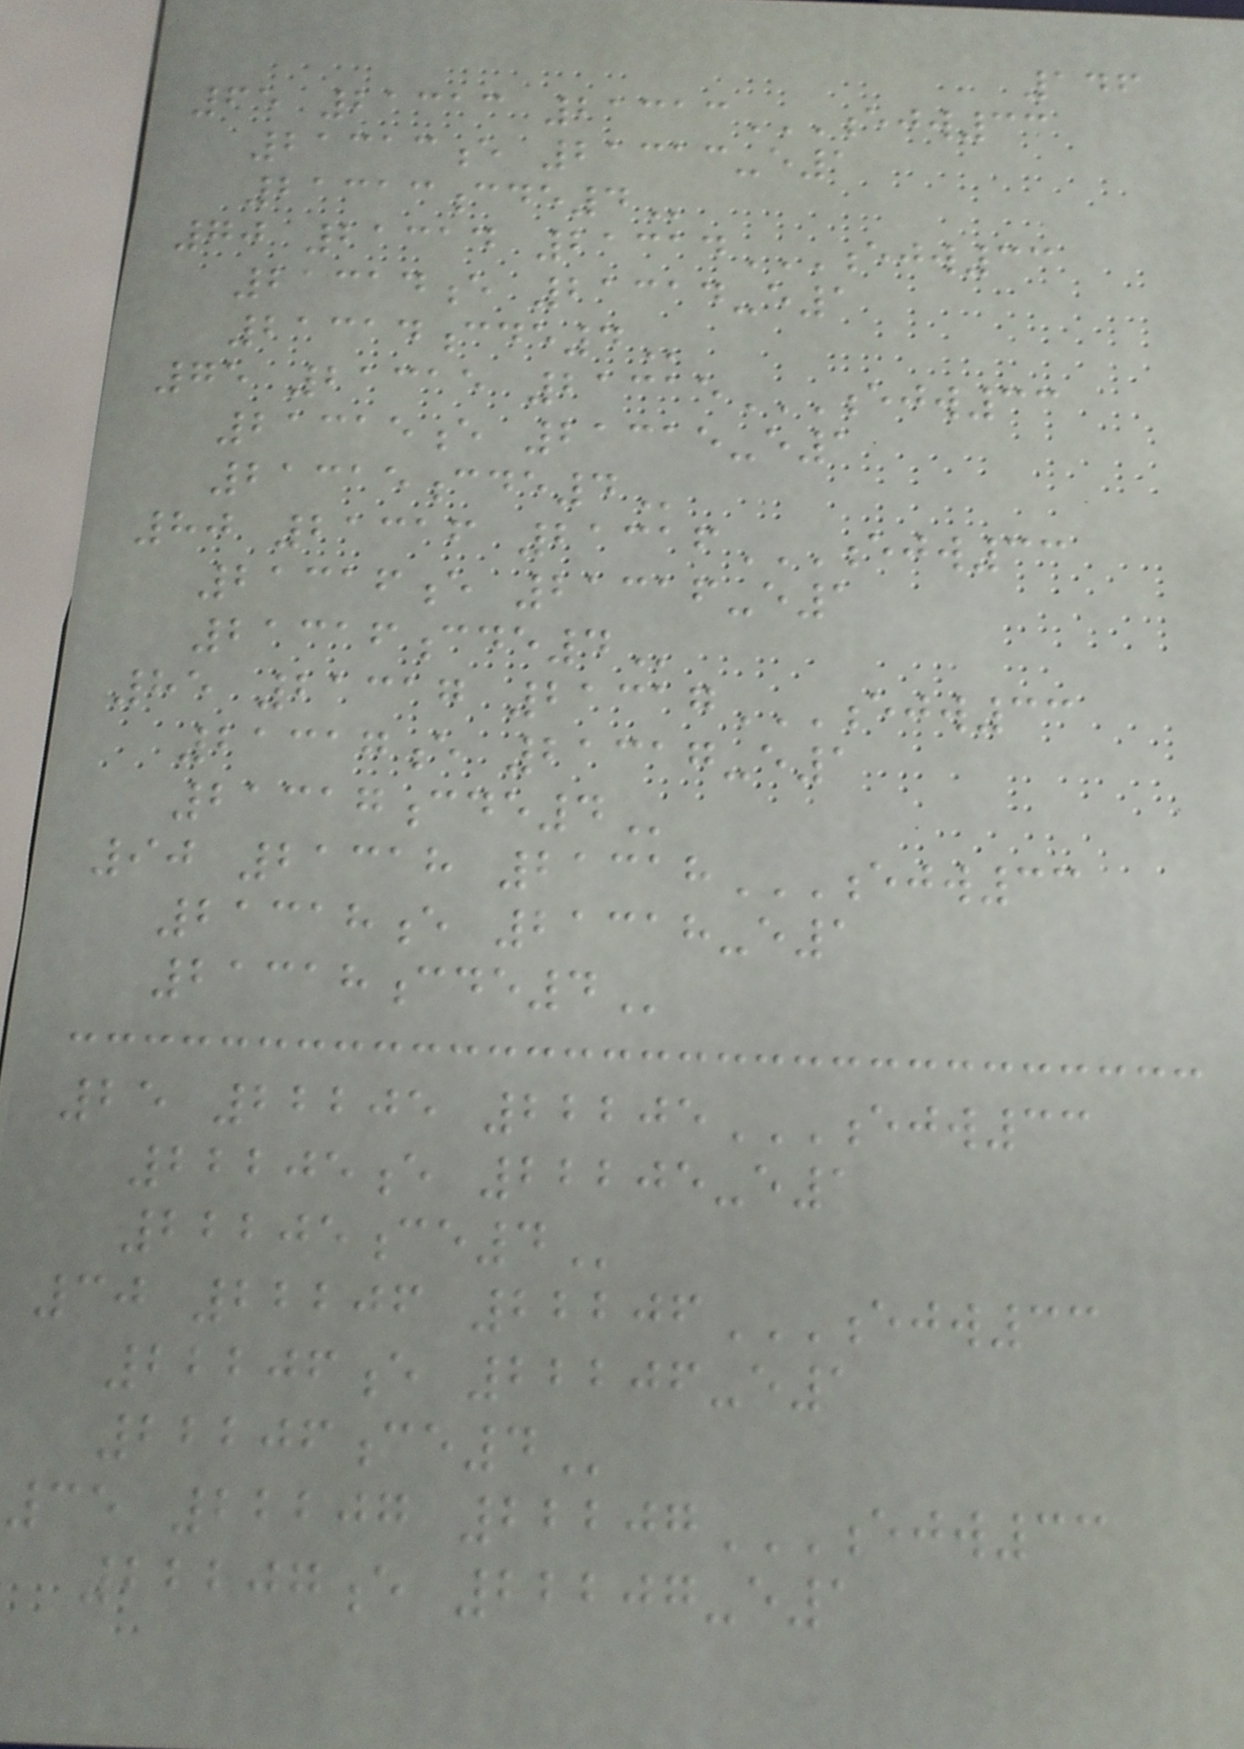146
65 21313 21313EJW33
21313E 21313-E1
21313CDE4
70 21314 21314EJW33
21314E 21314-E1
21314CDE4
75 21315 21315EJW33
21315E 21315-E1
21315CDE4
80 21316 21316EJW33
21316E 21316-E1
21316CDE4
85 21317 21317EJW33
21317E 21317-E1
21317CDE4
90 21318 21318EJW33
21318E 21318-E1
21318CDE4
25 22205 22205EJW33
22205E 22205-E1
22205CE4
30 22206 22206EJW33
22206E 22206-E1
22206CE4
35 22207 22207EJW33
22207E 22207-E1
